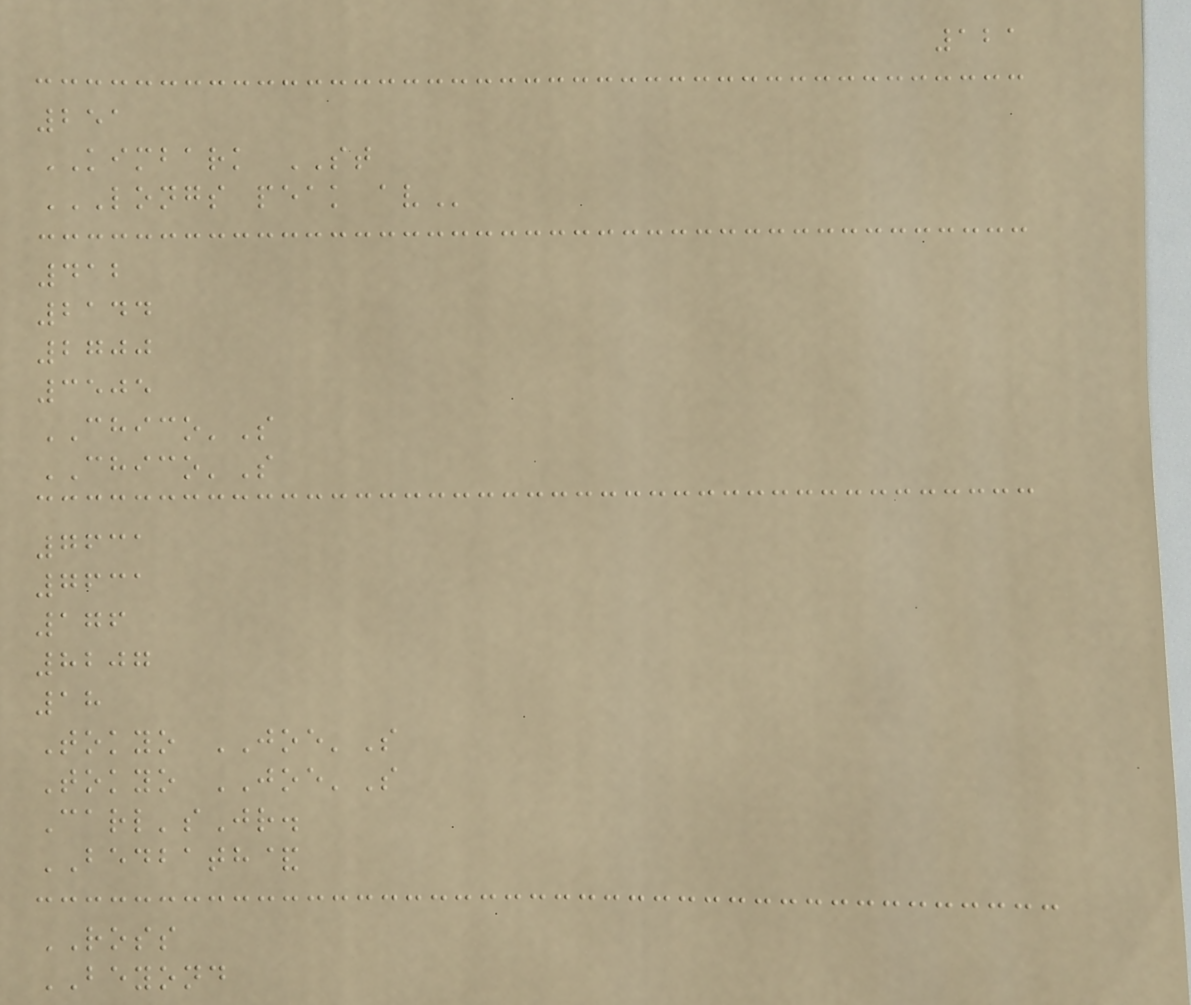121
251
KIMBARK ST
LONGS PEAK AV
412
2144
2700
3505
CHICO'S
CHICO'S
7631
7631
176
8207
18
Tokyo JOE'S
Tokyo JOE'S
Carl'sJr.
BEDBATH&
ROSS
BEYOND
